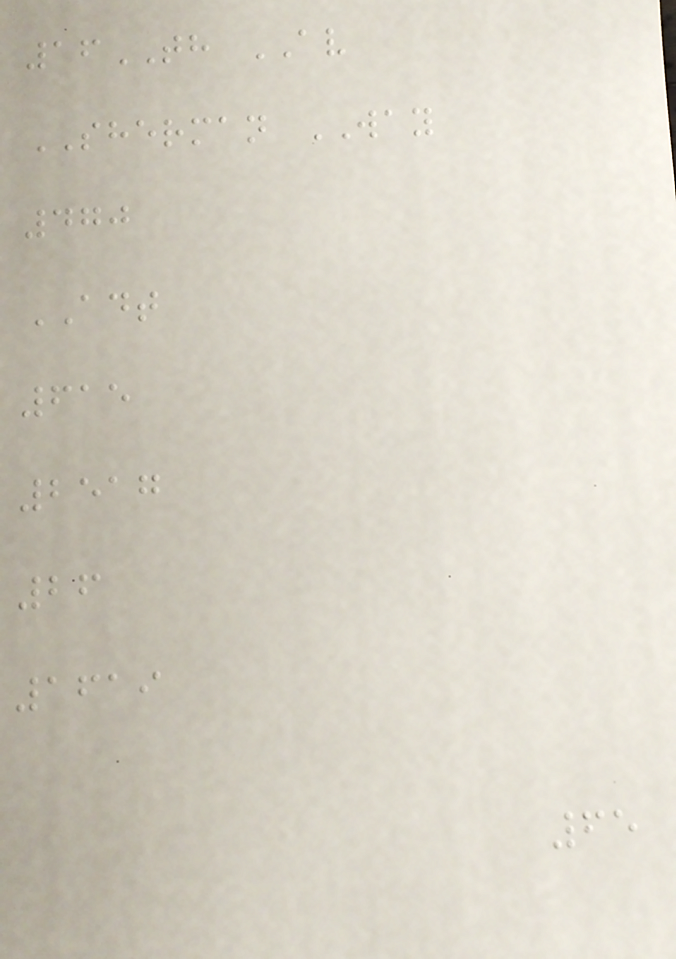16TH AV
SHERMAN WAY
470
ADT
615
2517
26
1619
65
